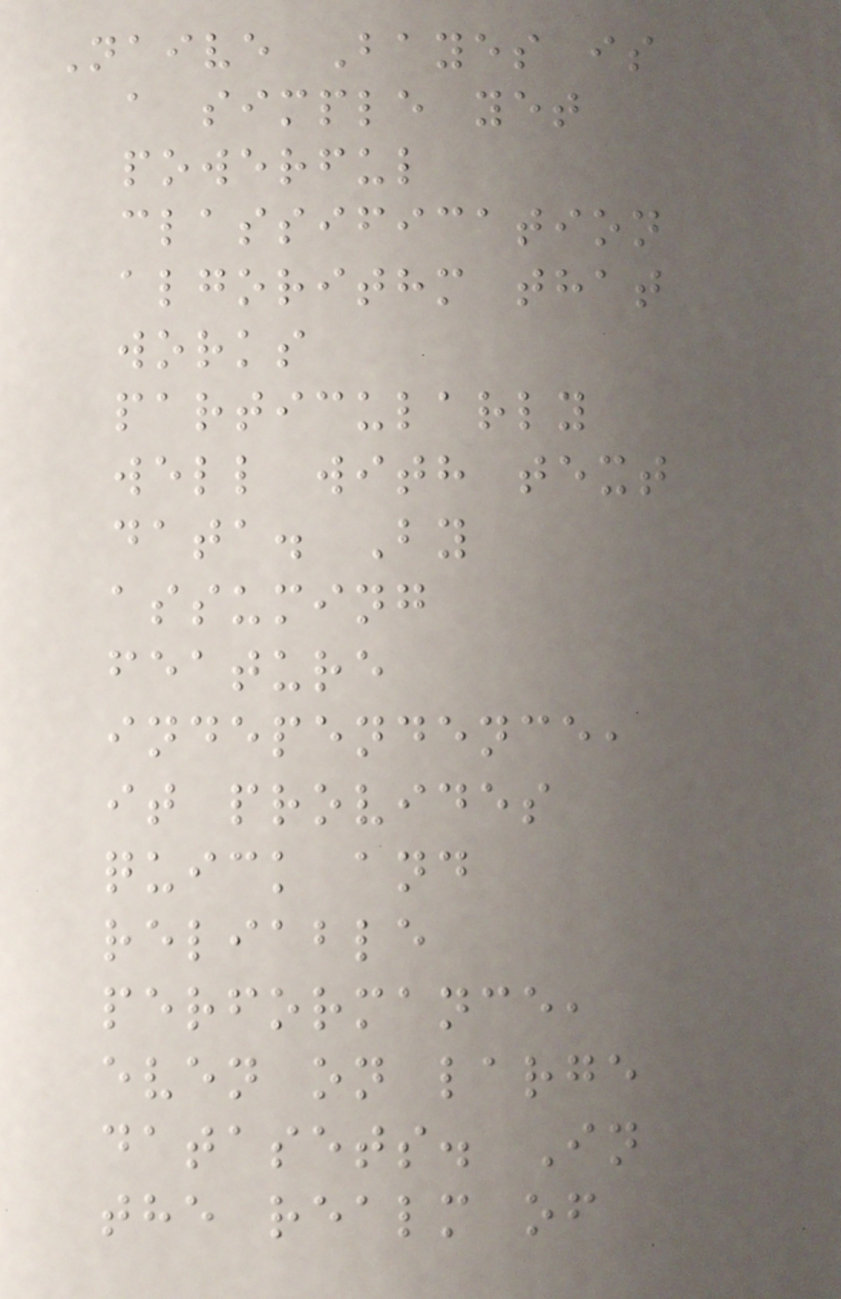Naive Bayes is
a simple yet
powerful
classification
algorithm that
works
particularly
well with text
data. By
assuming
feature
independence,
it provides
quick and
reliable
performance,
even on large
datasets. In
the realm of
